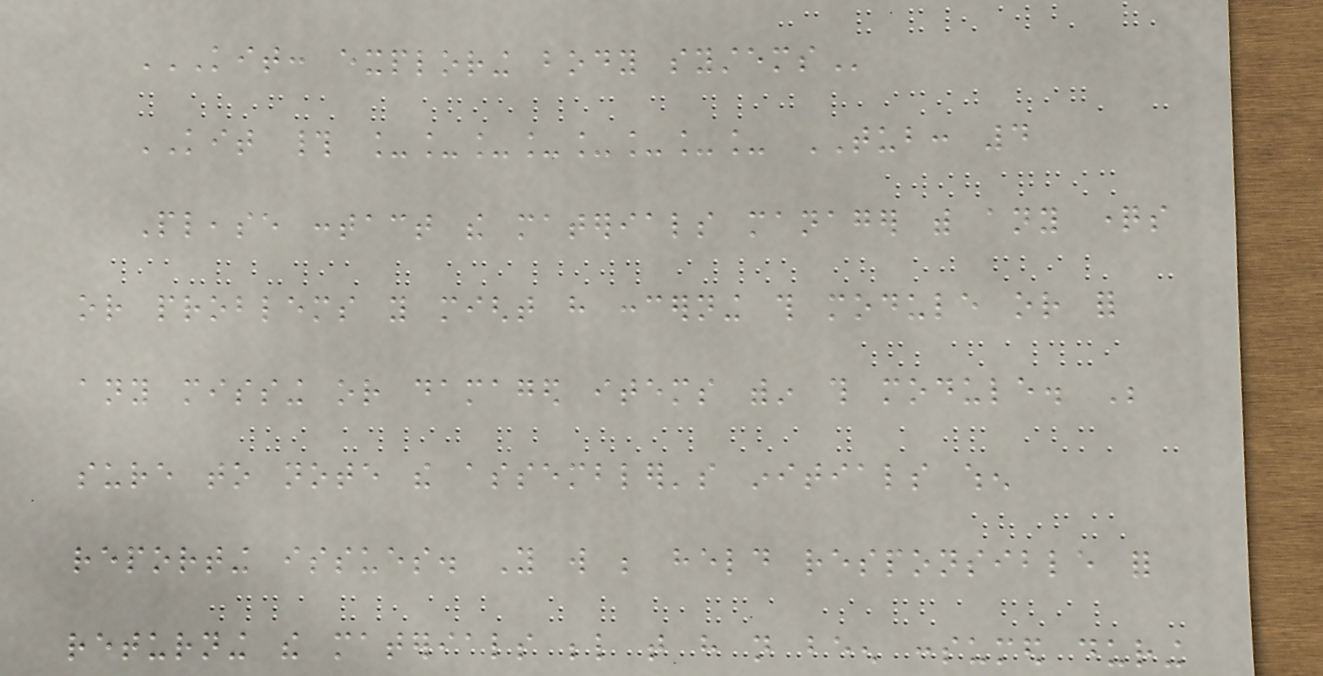KIT: EXPLORING BODY SYSTEMS
KIT # ________ TUB: 4
Please contact the materials manager with any questions
or problems you might have concerning this module or for
any missing or damaged items within this module. Be
sure to note the assembler's initials when
reporting issues. You will be held responsible for
returning the materials below that have not been consumed during
